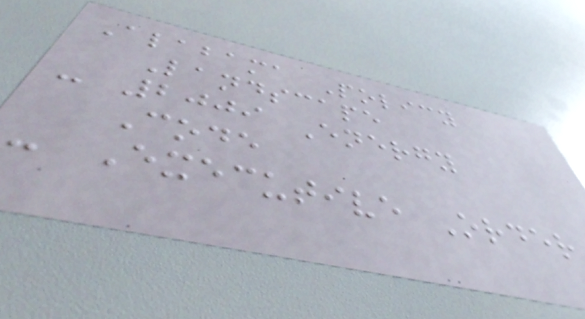Alabama Policy
Landscape
- 2009 Energy
Code
- Executive Order
